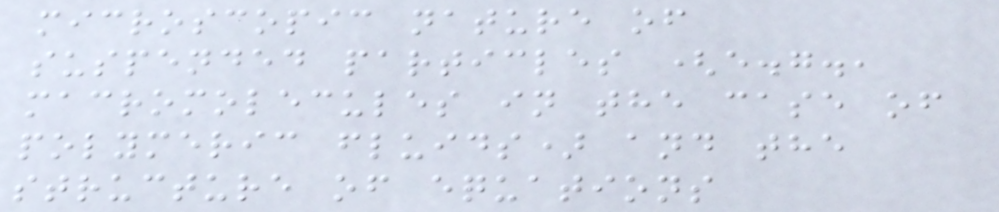microscopic nature of
suspended particles (e.g.,
macromolecules in the case of
polymeric fluids) and the
structure of equations
